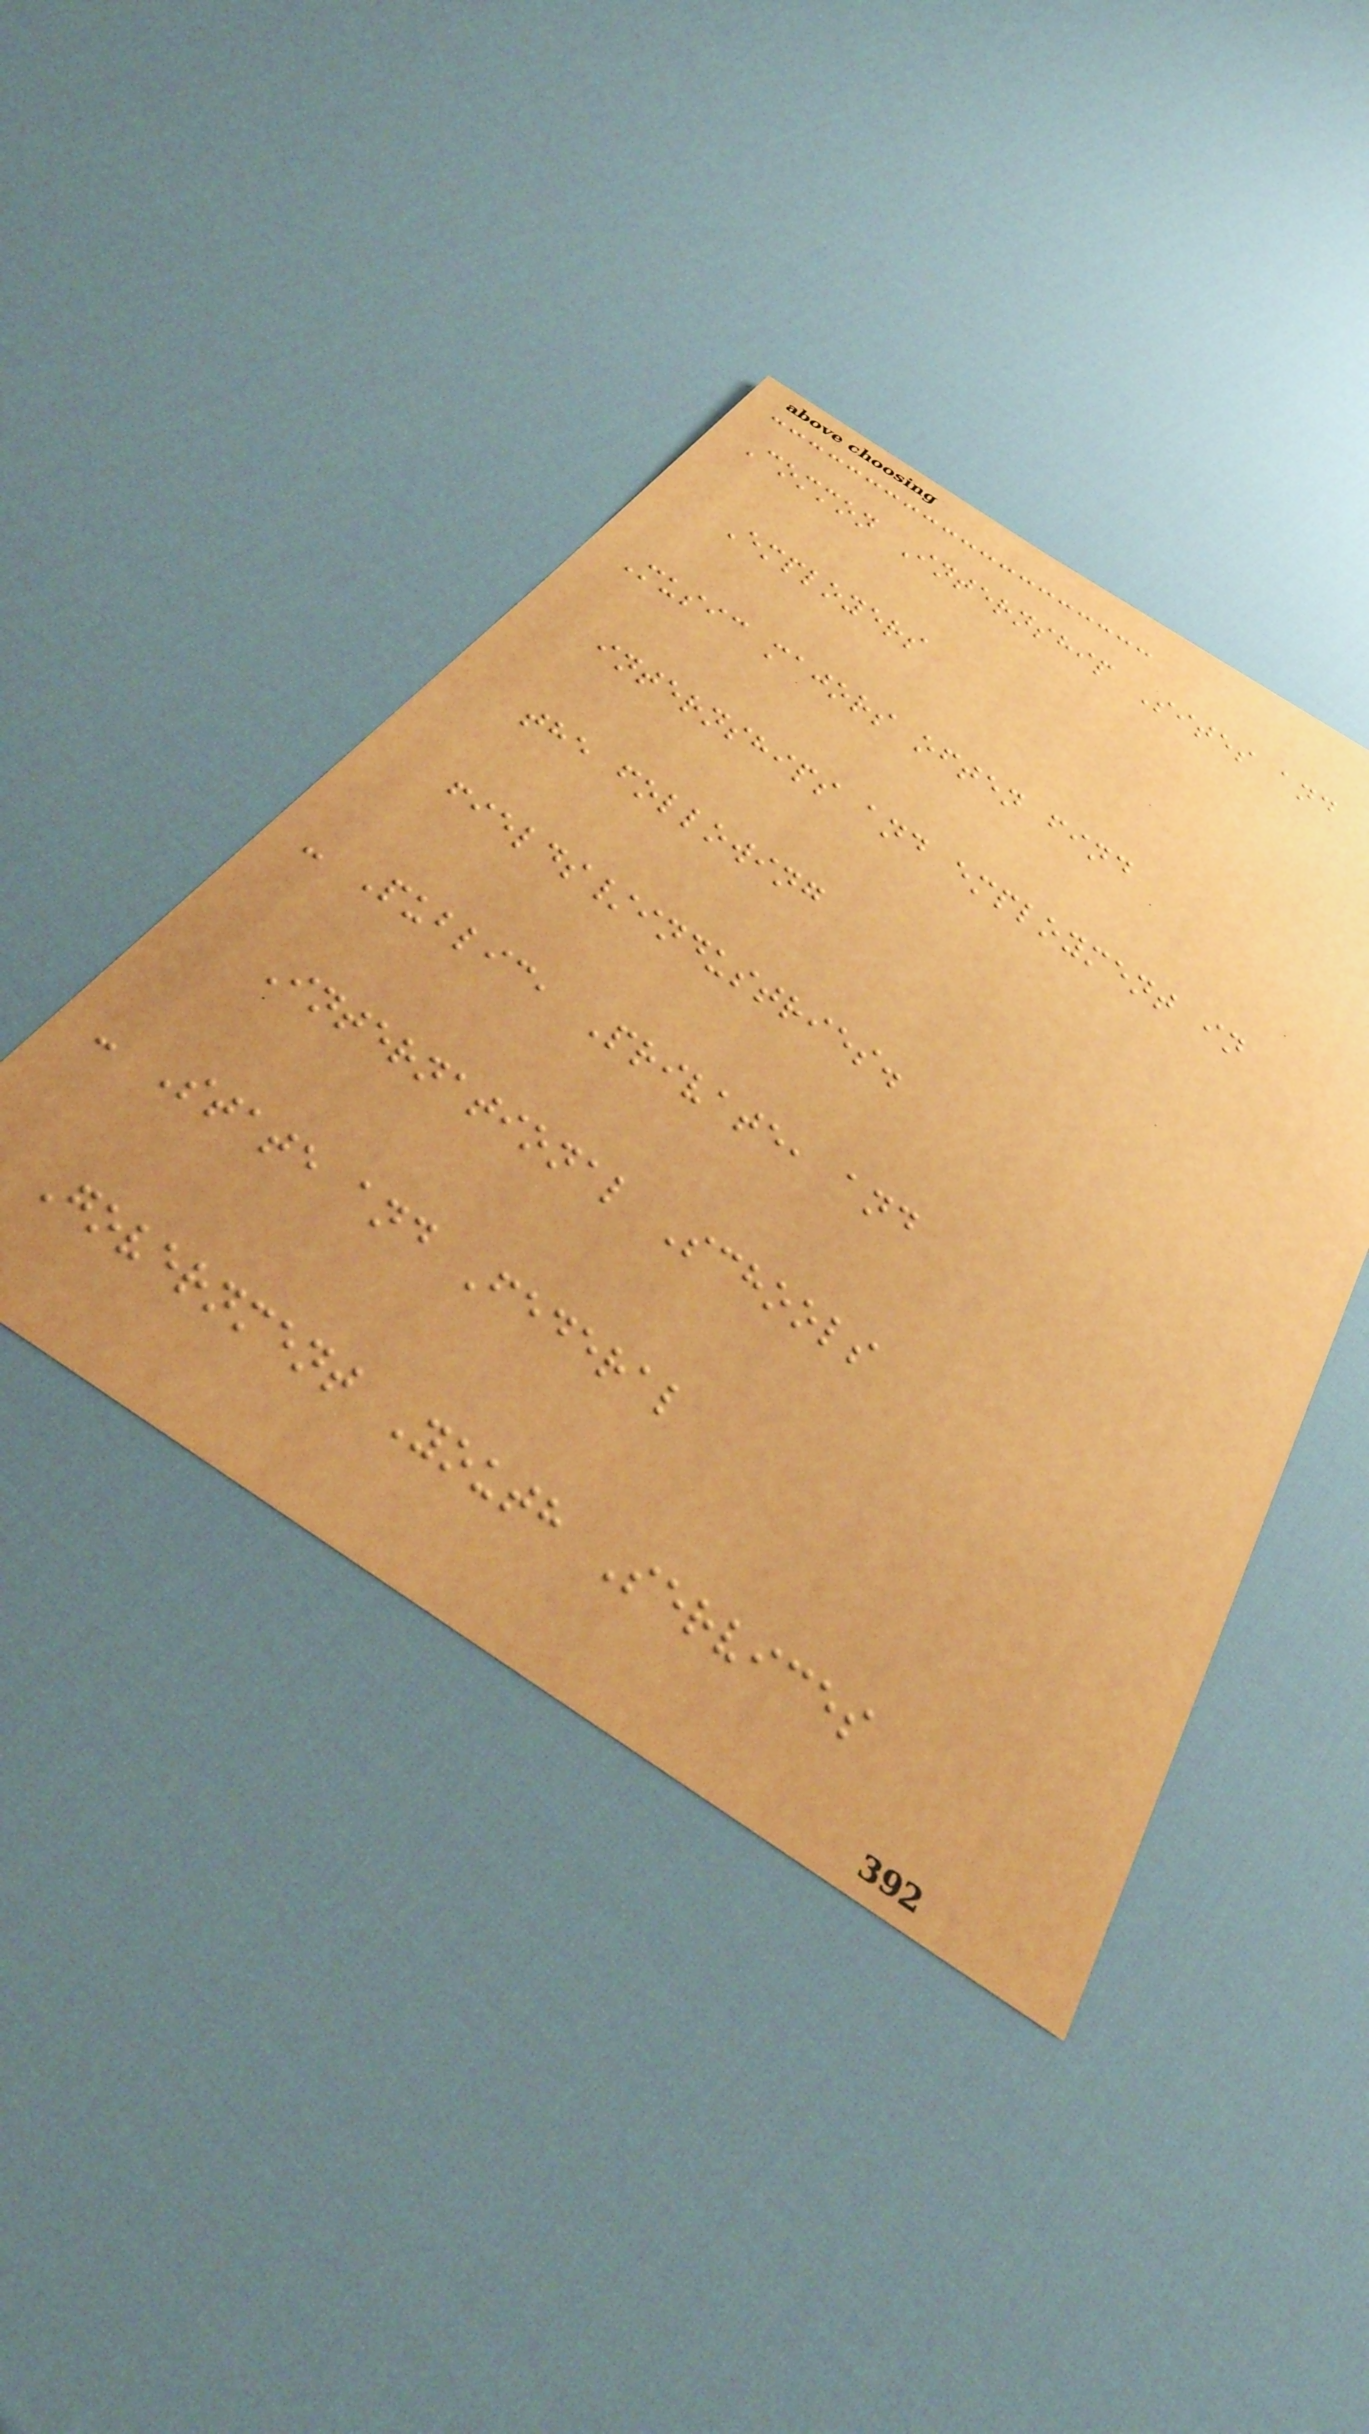Common Internship Sites and
Employers
Music majors often find
internships and employment in
the following
fields/industries.
- Public, Private, and
International Schools
- State and Federal
Government Youth Services
